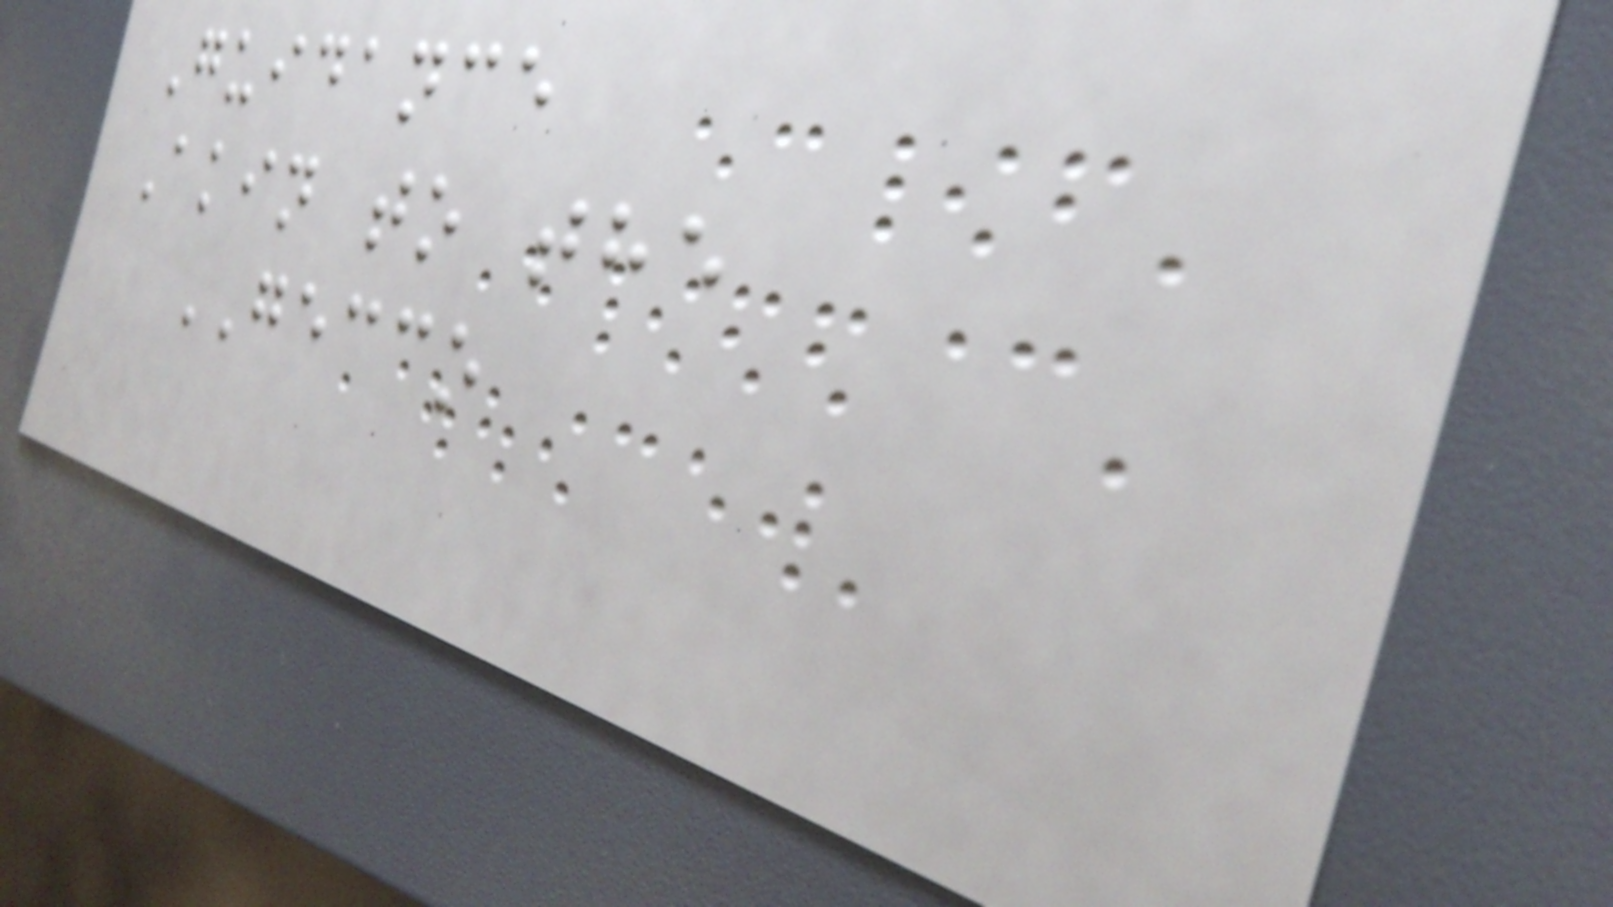Guidance
Akin to the
GECCO
